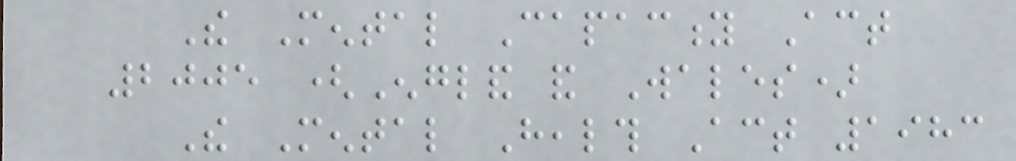The Mental Capacity Act
2005 (England and Wales)
The Mental Health Act 1983
